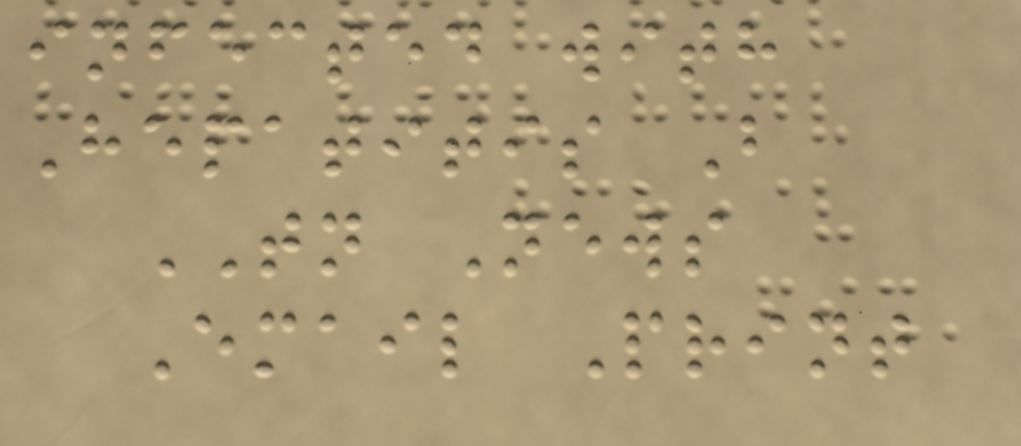infected with
Hepatitis B
TN News
Email Print
